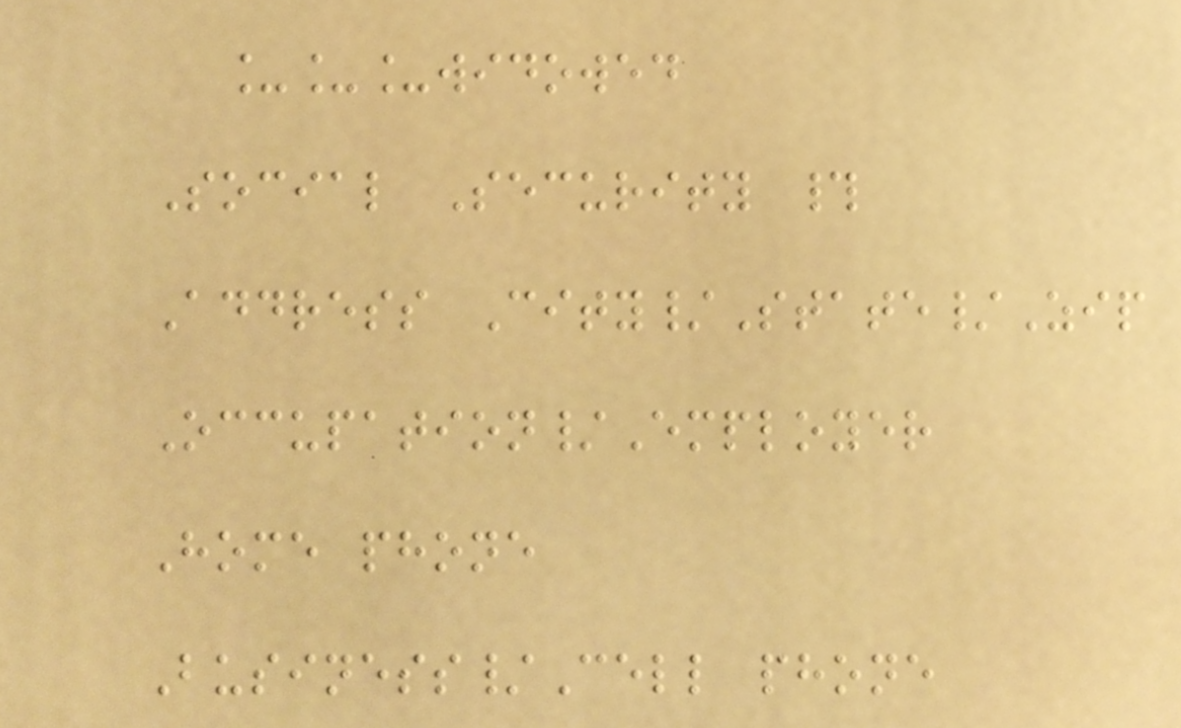___widowed
Social Security #
Address City/State/Zip
Occupation/Employer
Home phone
Business/Cell phone
